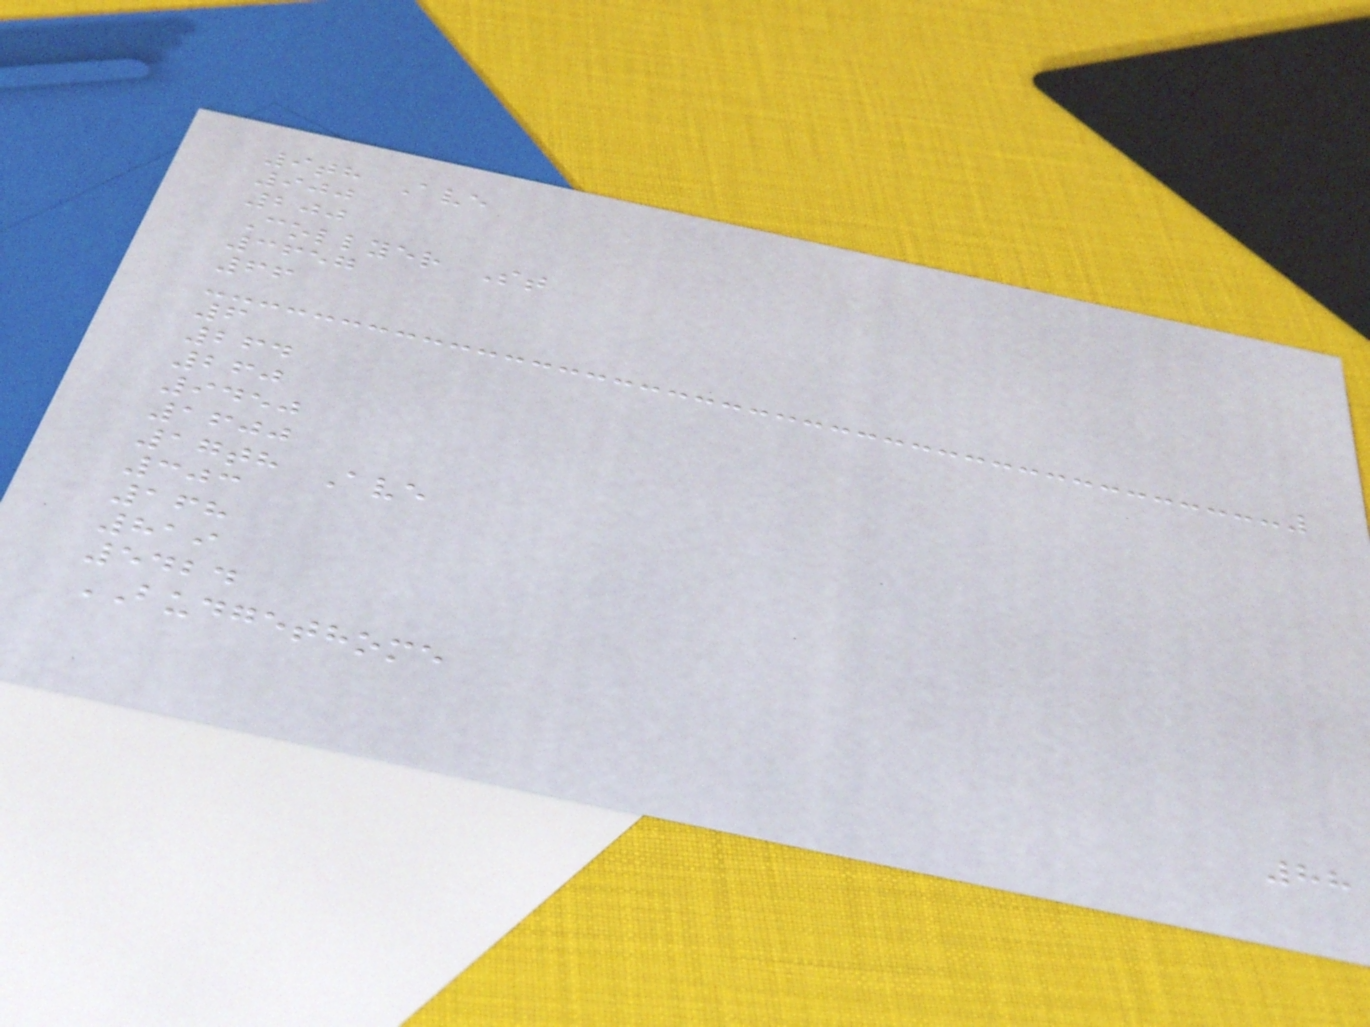9th Ave
900
200
Collyer St
3657
66
6
264
260
9450
1600
17th Ave
303
168
819
5424
BUDGETHOME
88
